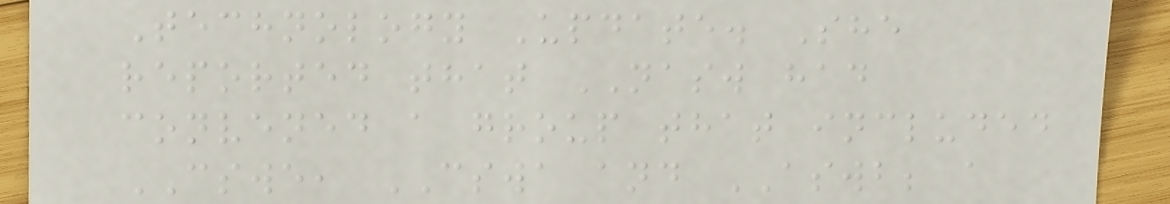Technology Update. She
reported that NASW had
convened a group that included
CSWE, CSWA and ASWB; a
